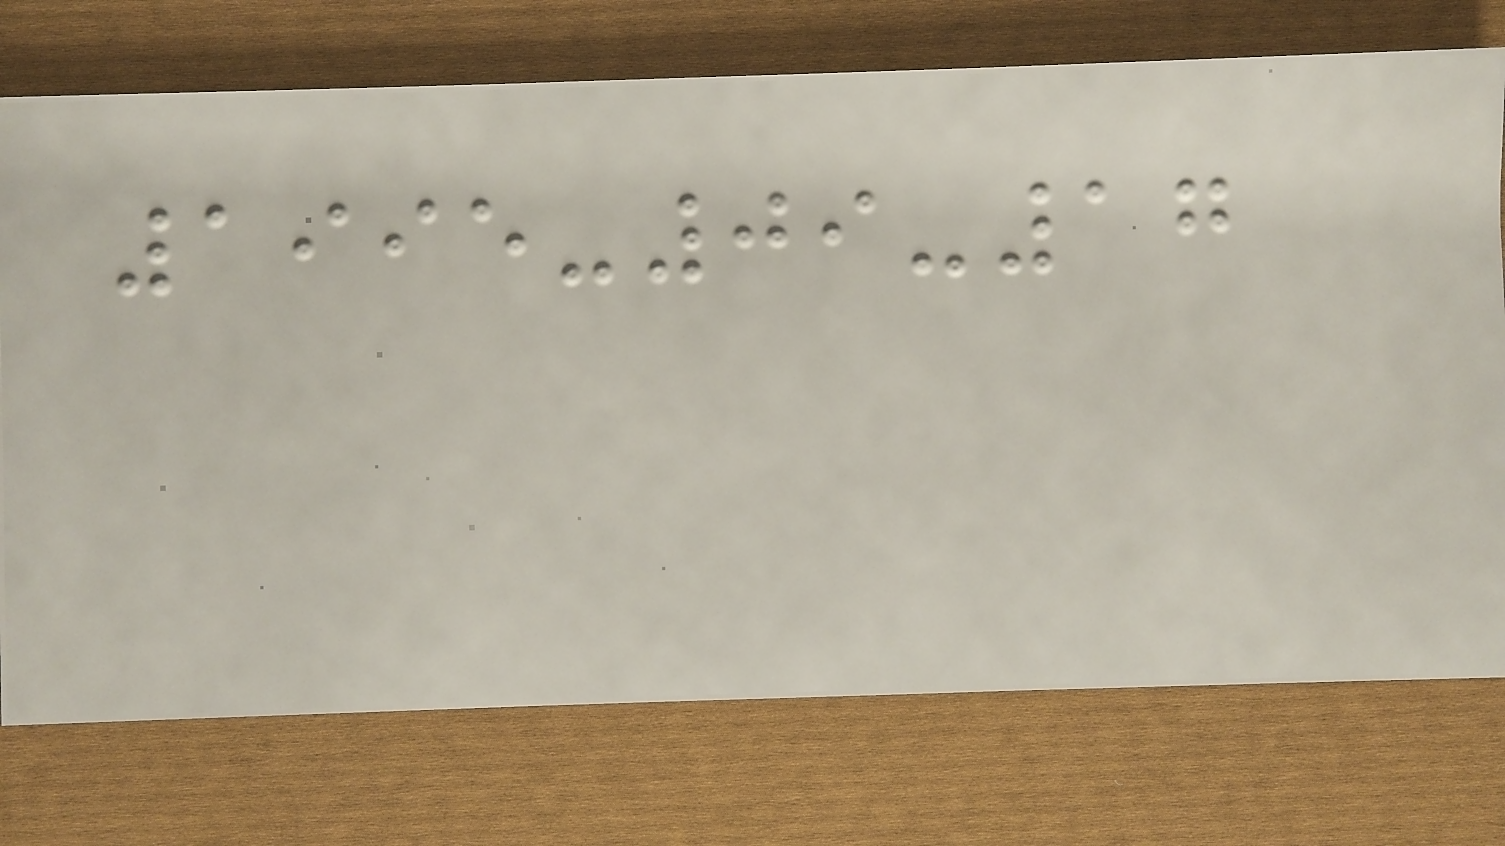1995-09-17
